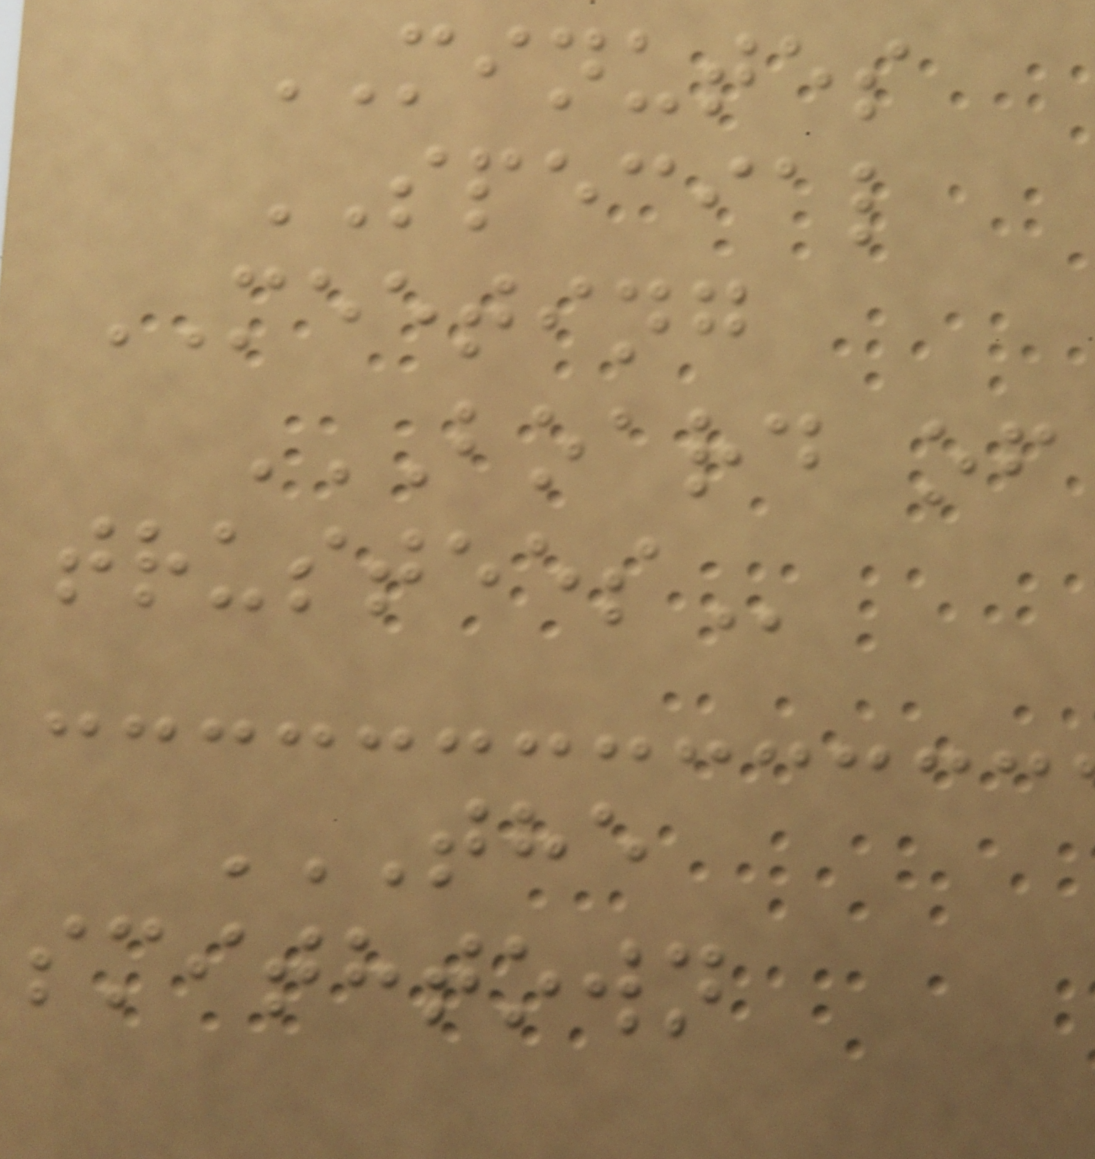MINUTES
SPECIAL
MEETING
BOARD OF
TRUSTEES
THE
SMITHTOWN
